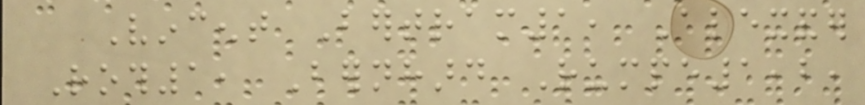Vincent Bertram1, Alexander
Roth1, Bernhard Rumpe1,2,
